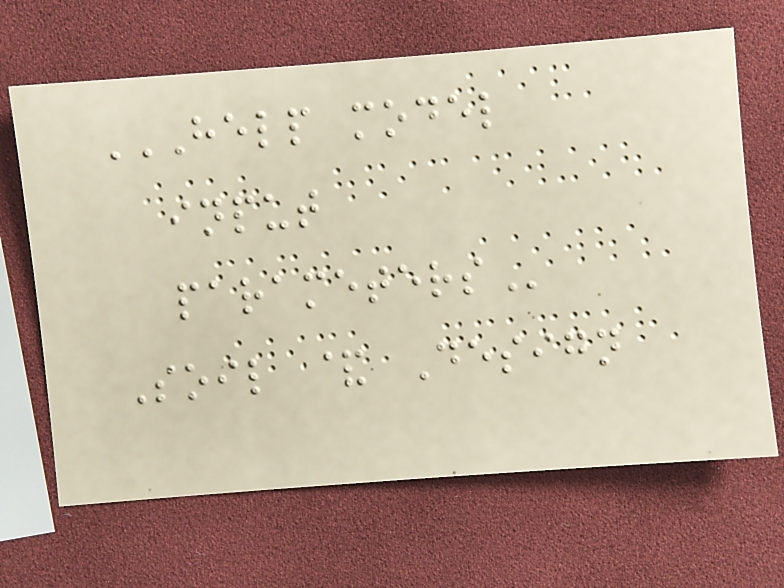HELP MODEL
INPUT
PARAMETERS
Soil & Design
